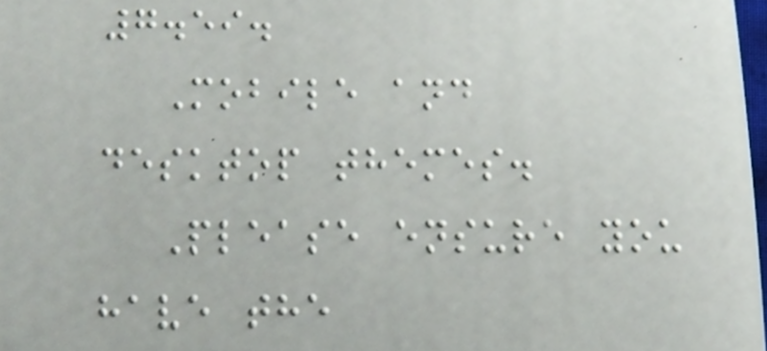7.59.
Mobile and
desktop themes.
Please ensure you
have the
